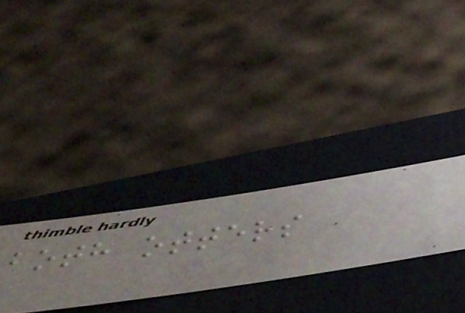both otters
